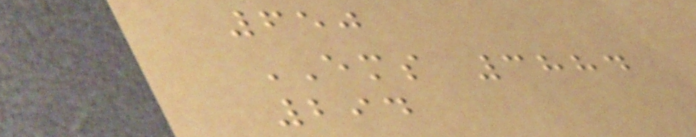650
EMS 3884
294
